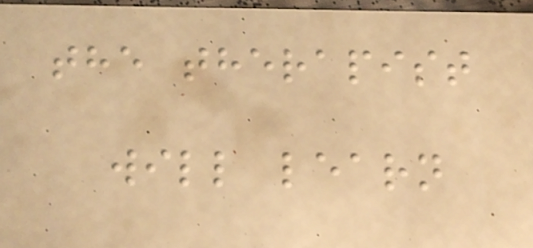the therapist
will learn
